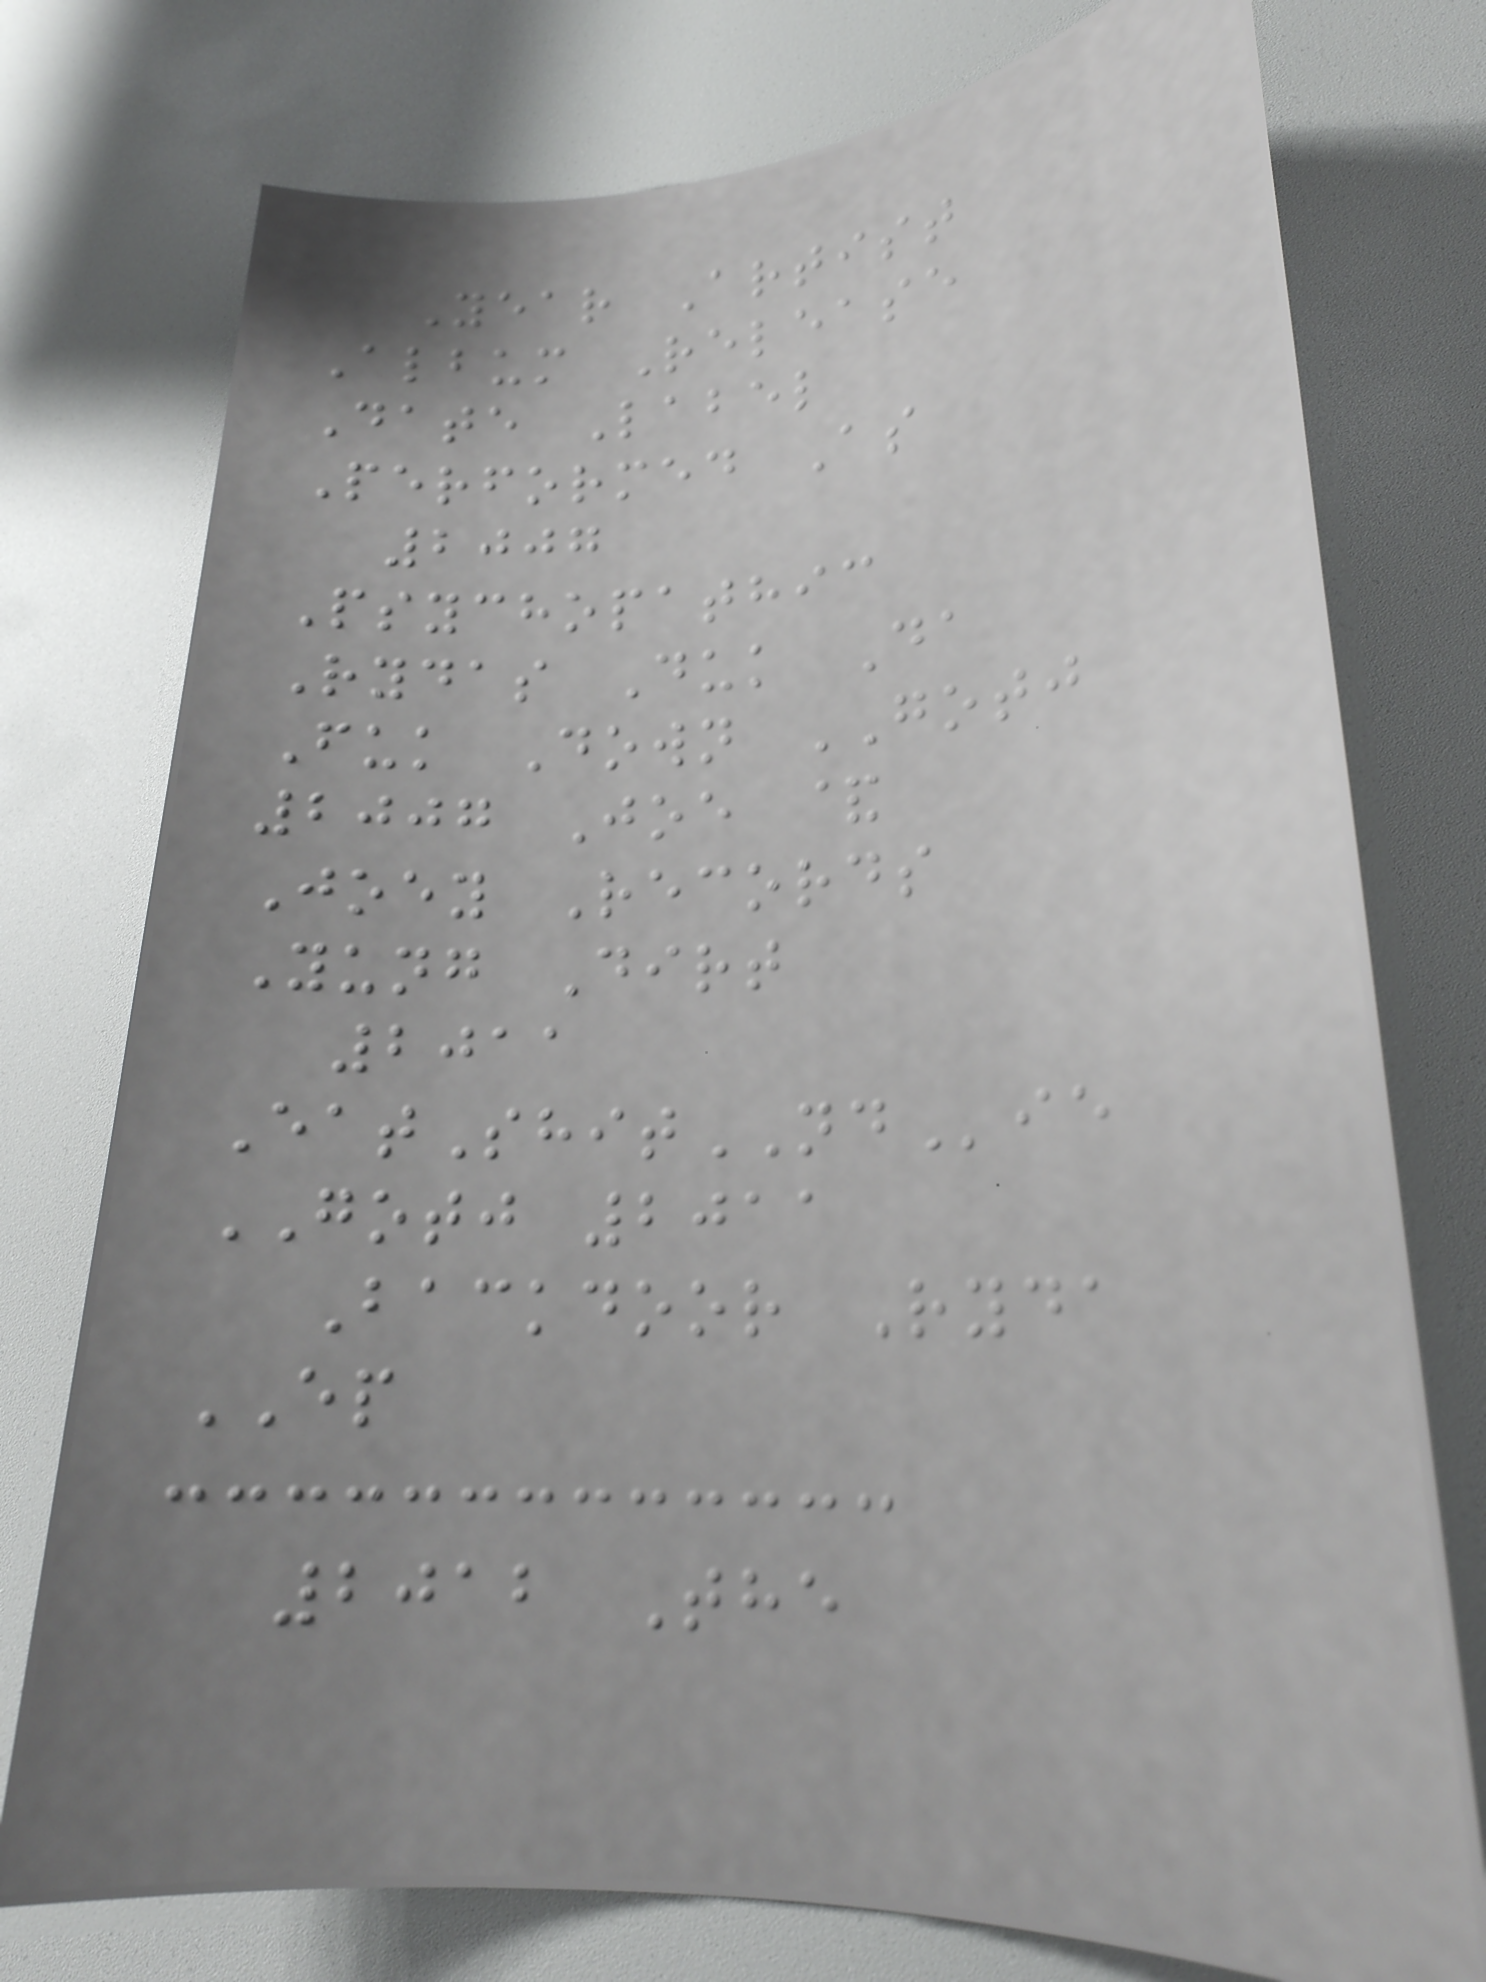Year Artist
Album Release
Date Label
Performed As
2007
Psychopathic
Rydas Duk Da
Fuk Down GOTJ
2007 Joe &
Joey Records
Yung Dirt
2011
EatShitNDie
GOTJ 2011
Backdoor Ryda
EP
2012 The
